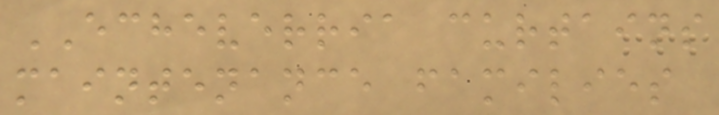ECHEVERRIA curtains
maintenance families
